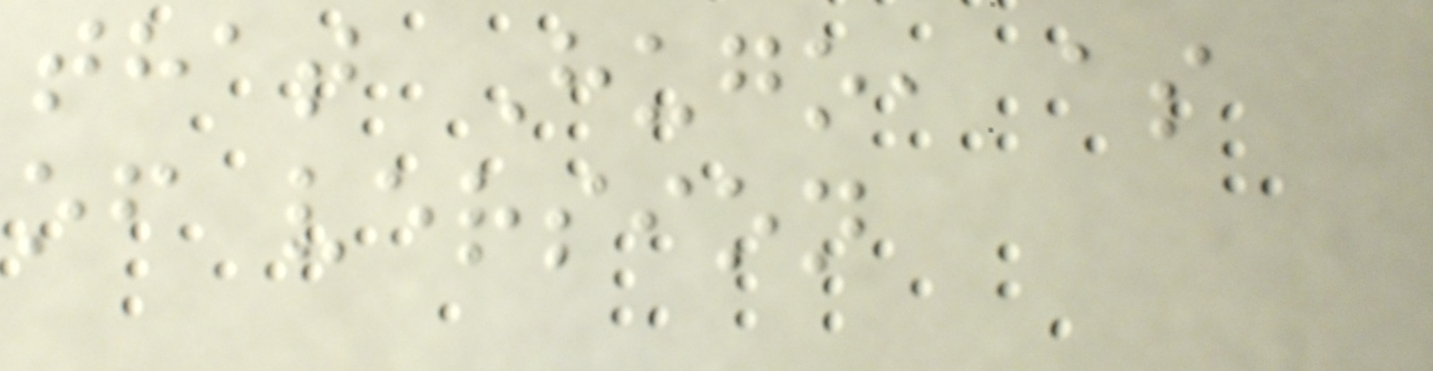that Hugo, as
of version
